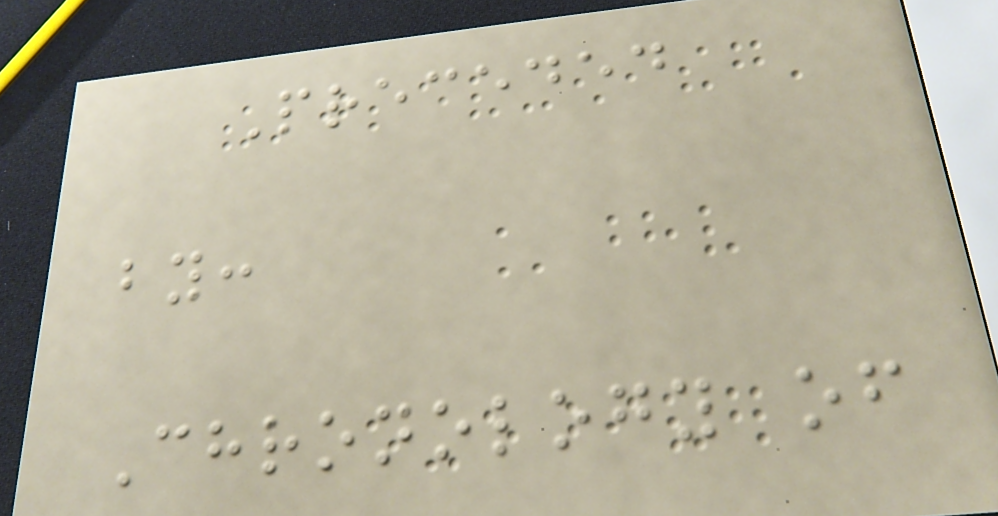Preceded
by:
Chronology of
